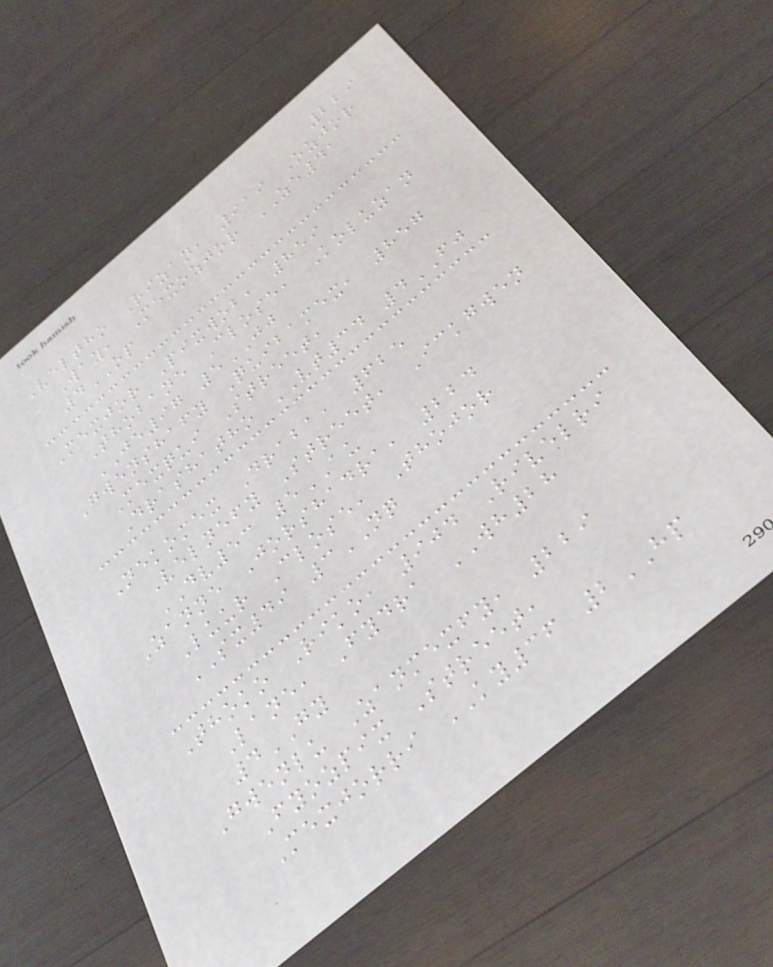229
Veltho Rizan, 919 Ozjor
Way, Mexozjor ZE41
4OP
Mexjor Pixwob, 859
Thobane Close, Koluzan
JE97 5JJ
Gwenshafy Quibamex, 857
Mexqui Street,
Drashatho VT34 4FJ
Nekomex Draba, 625
Velnefy Street, Ickgwen
DV53 5AU
Zanne Jorshadra, 224
Luur Close, Thojor
SX49 3NQ
Thoko Riko, 904 Rivelri
Lane, Fydra WH28
4GY
Gwenlu Zanmexfy, 229
Fyozpix Street,
Mexjorri KY36 2HP
